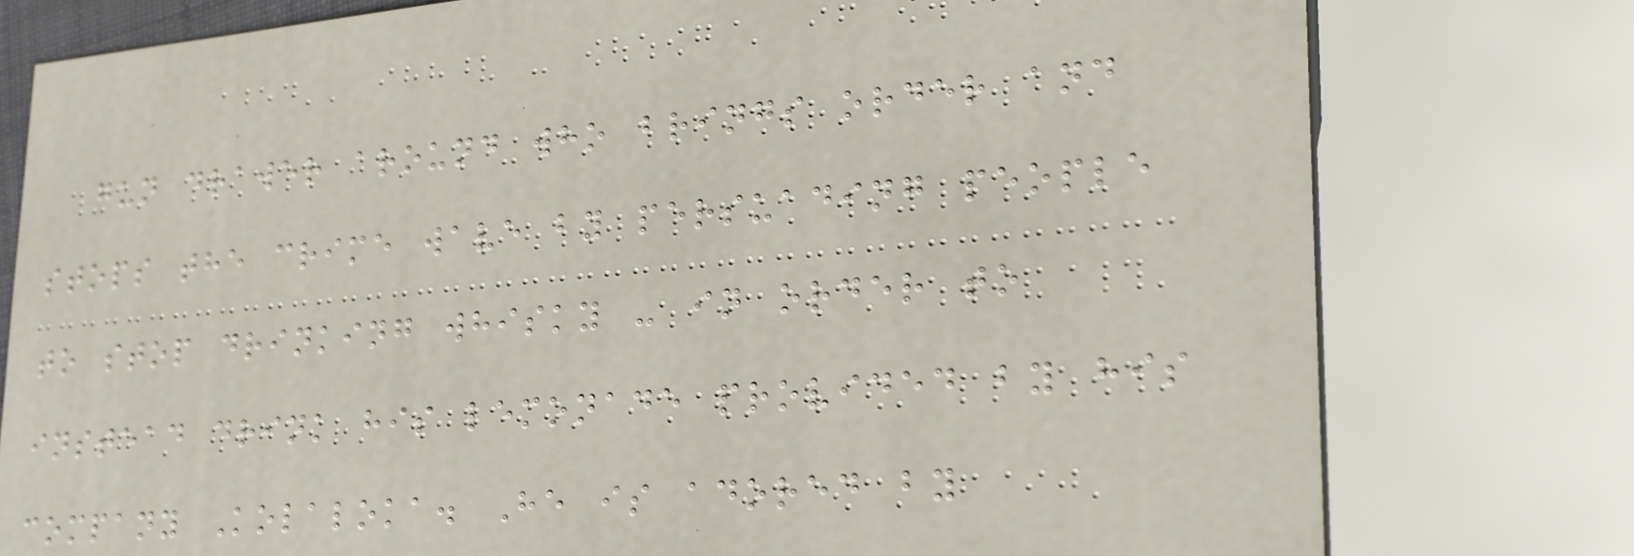gun drawer around who brings order and
stops the crime wave by persuading people
to stop drinking whisky - in order to
instead drink his lemonade provided by his
company Kolaloka. He is adored by
